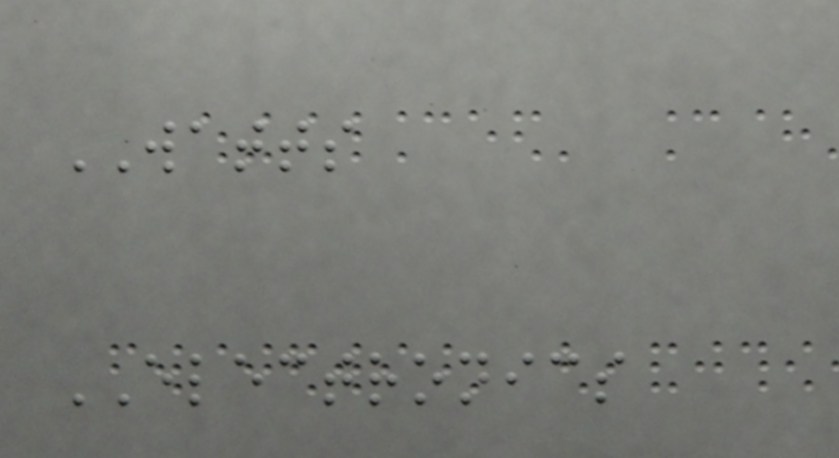WATTS
ELECTRONICS
